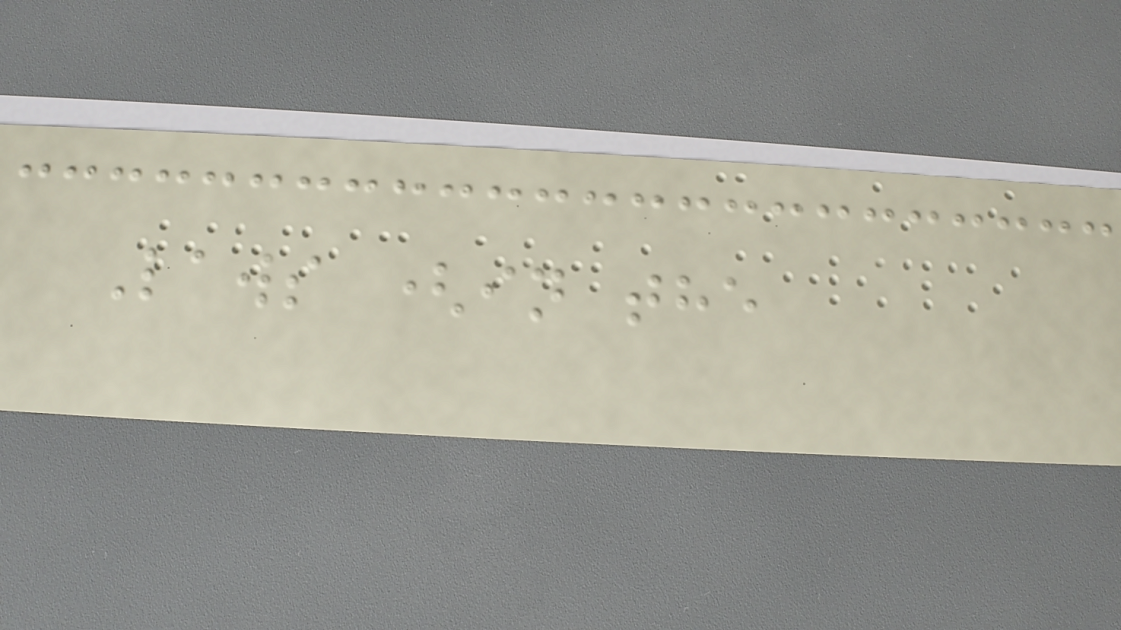Laws (in the
